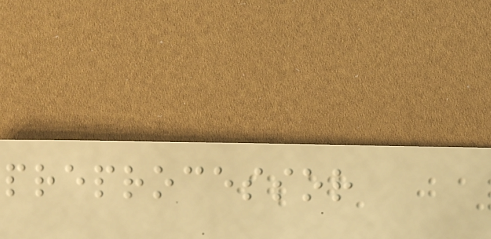preprocessor
